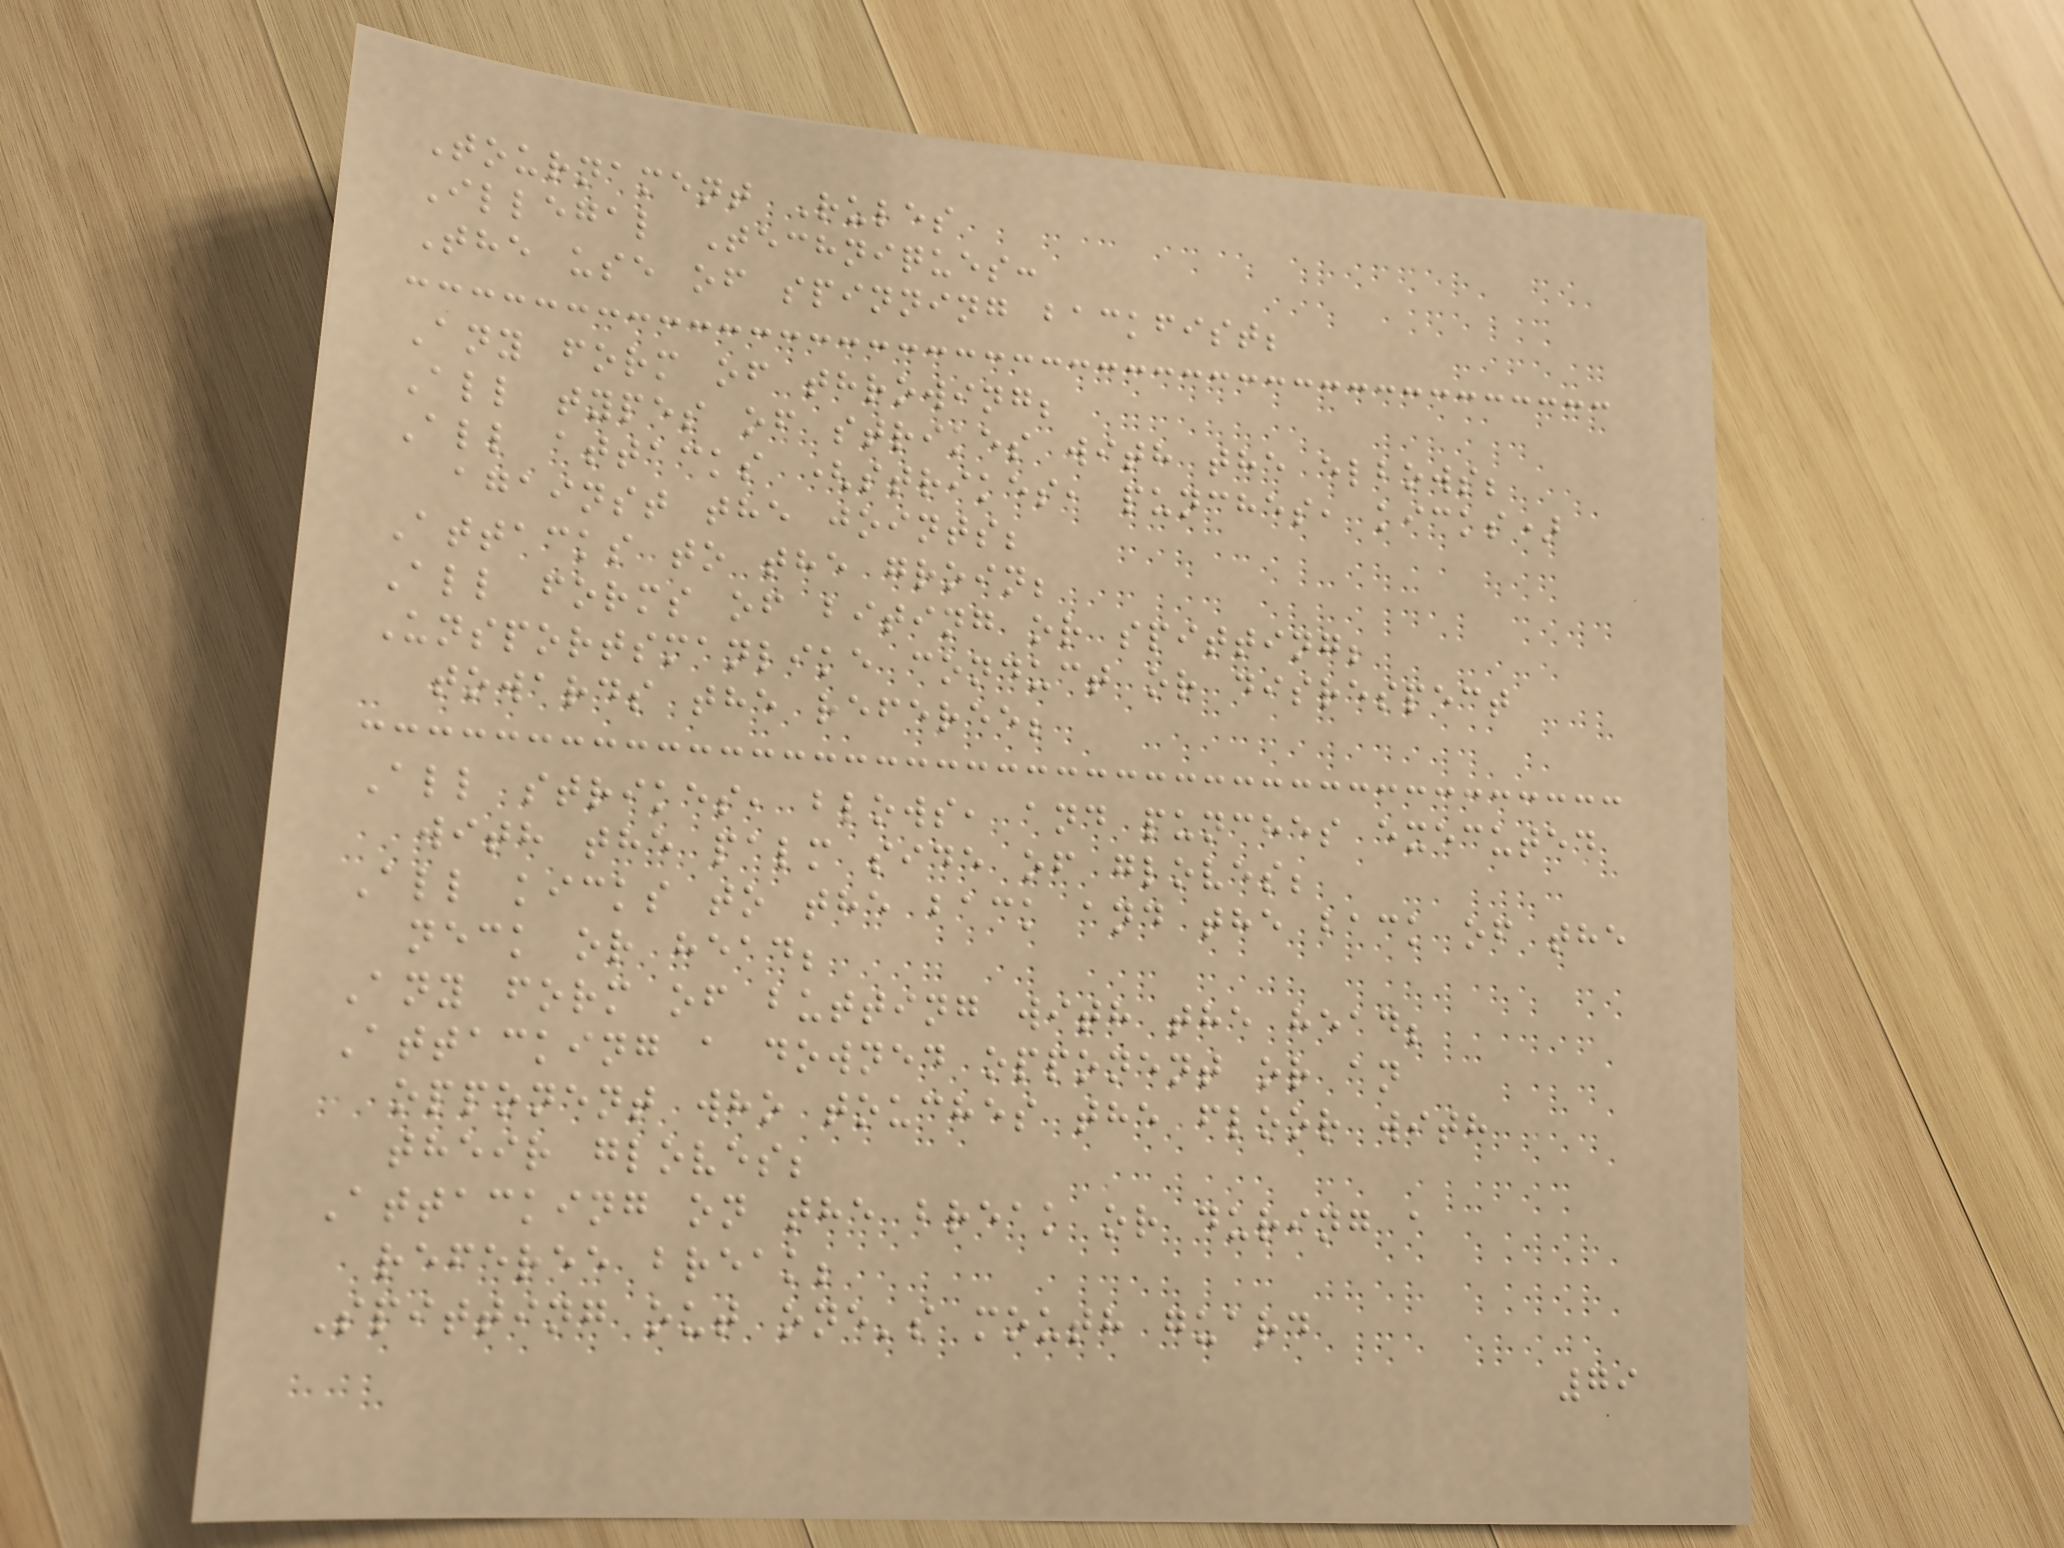Tournament Rules
Illegal Techniques:
The use of spinning backfist;
Any form of throwing;
All types of strikes with the elbows;
All attacks (strikes, punches, kicks)
against the joints;
Attacks to the groin;
All forms of biting or spitting;
Unsportsmanlike conduct or disrespect
towards the referee;
All strikes, blows, and punches executed
with the palm side of gloves;
All kicks to the back and the back of the
neck or head;
Any form of butting with the head;
Attacking a downed opponent or an
opponent who touches the floor with
their gloves;
Attacking on the break or during a
referee break;
Spitting out one's mouth guard
79
